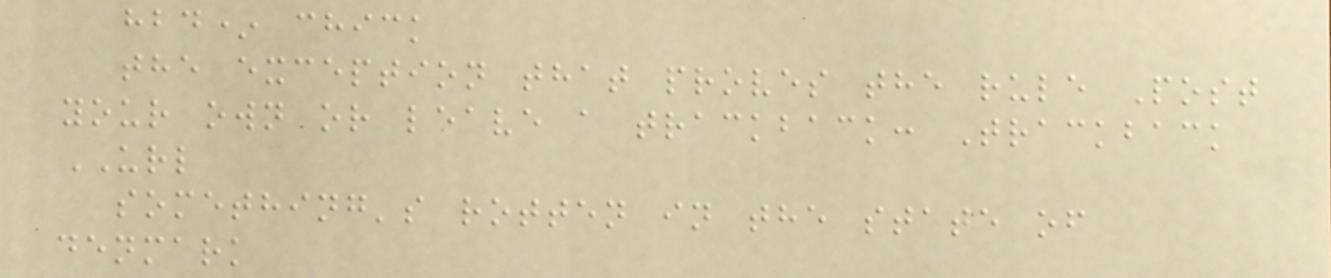hbd* chick
the exception that proves the rule Post
your own or leave a trackback: Trackback
URL
something's rotten in the state of
denmark
